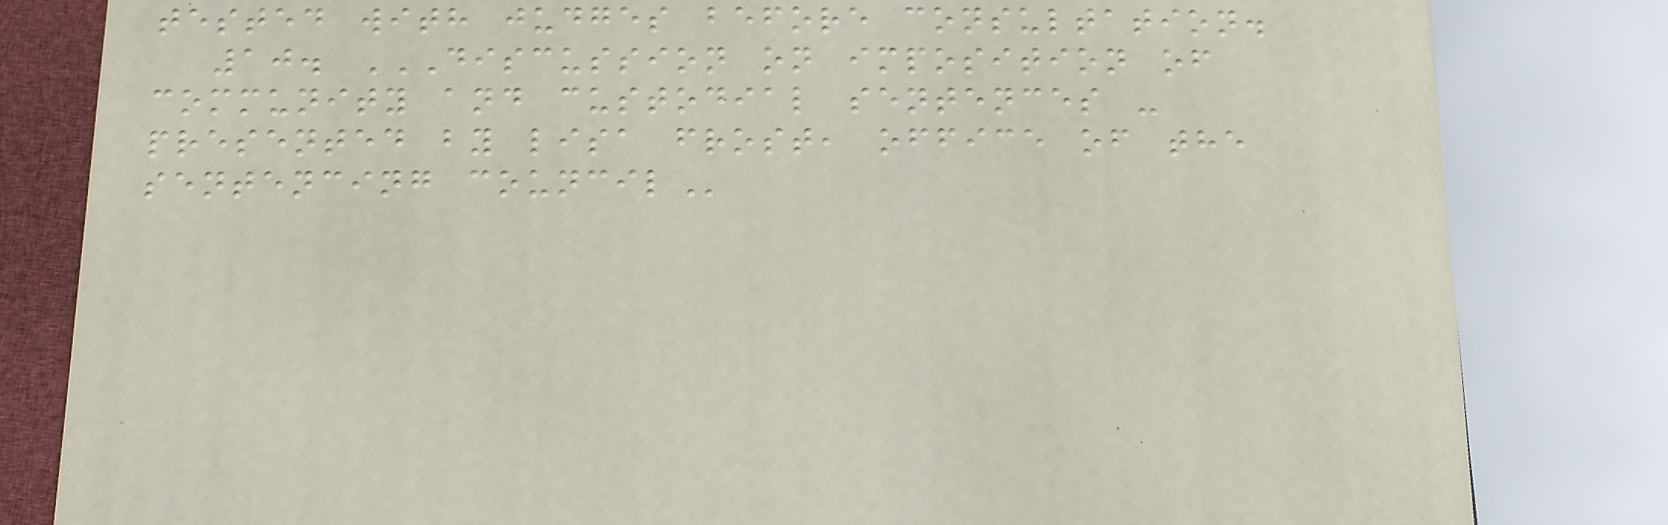tested with judges before consultation.
10. DISCUSSION ON IMPOSITION OF
COMMUNITY AND CUSTODIAL SENTENCES -
PRESENTED BY LISA FROST, OFFICE OF THE
SENTENCING COUNCIL
